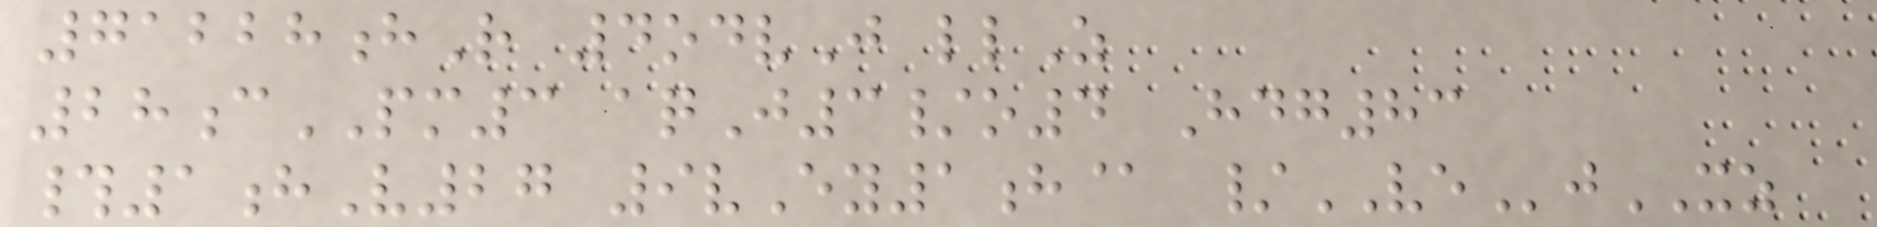71228hR 4odvJ llZ
28cPM3 aqJ3/o4 Hdg83
#1hV27 9vEy1h@ /VEjXZ
